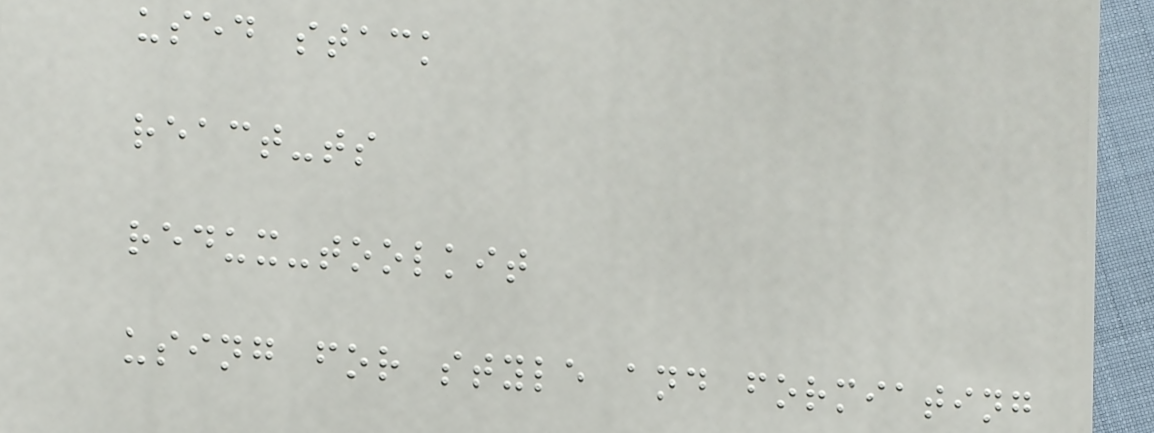used stack
react-ts
redux-toolkit
using for style and formiating
